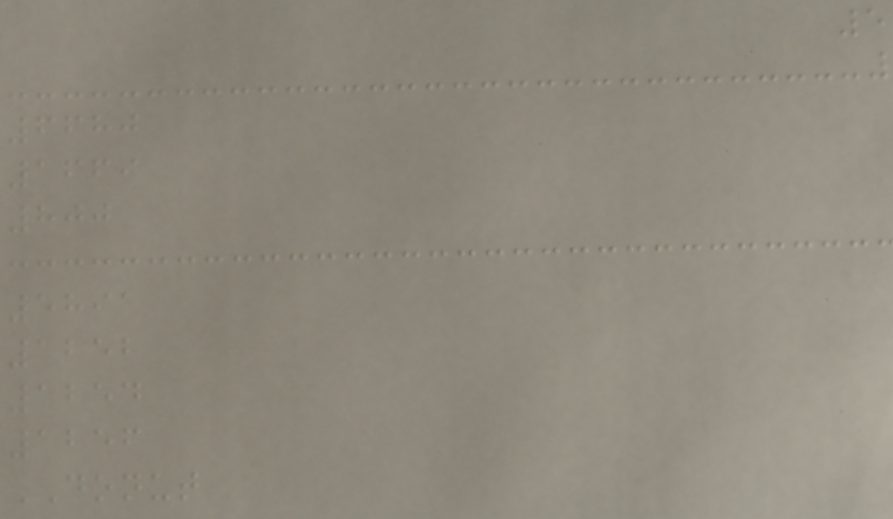5
6680
1669
800
5891
1252
1254
1256
DONUT
